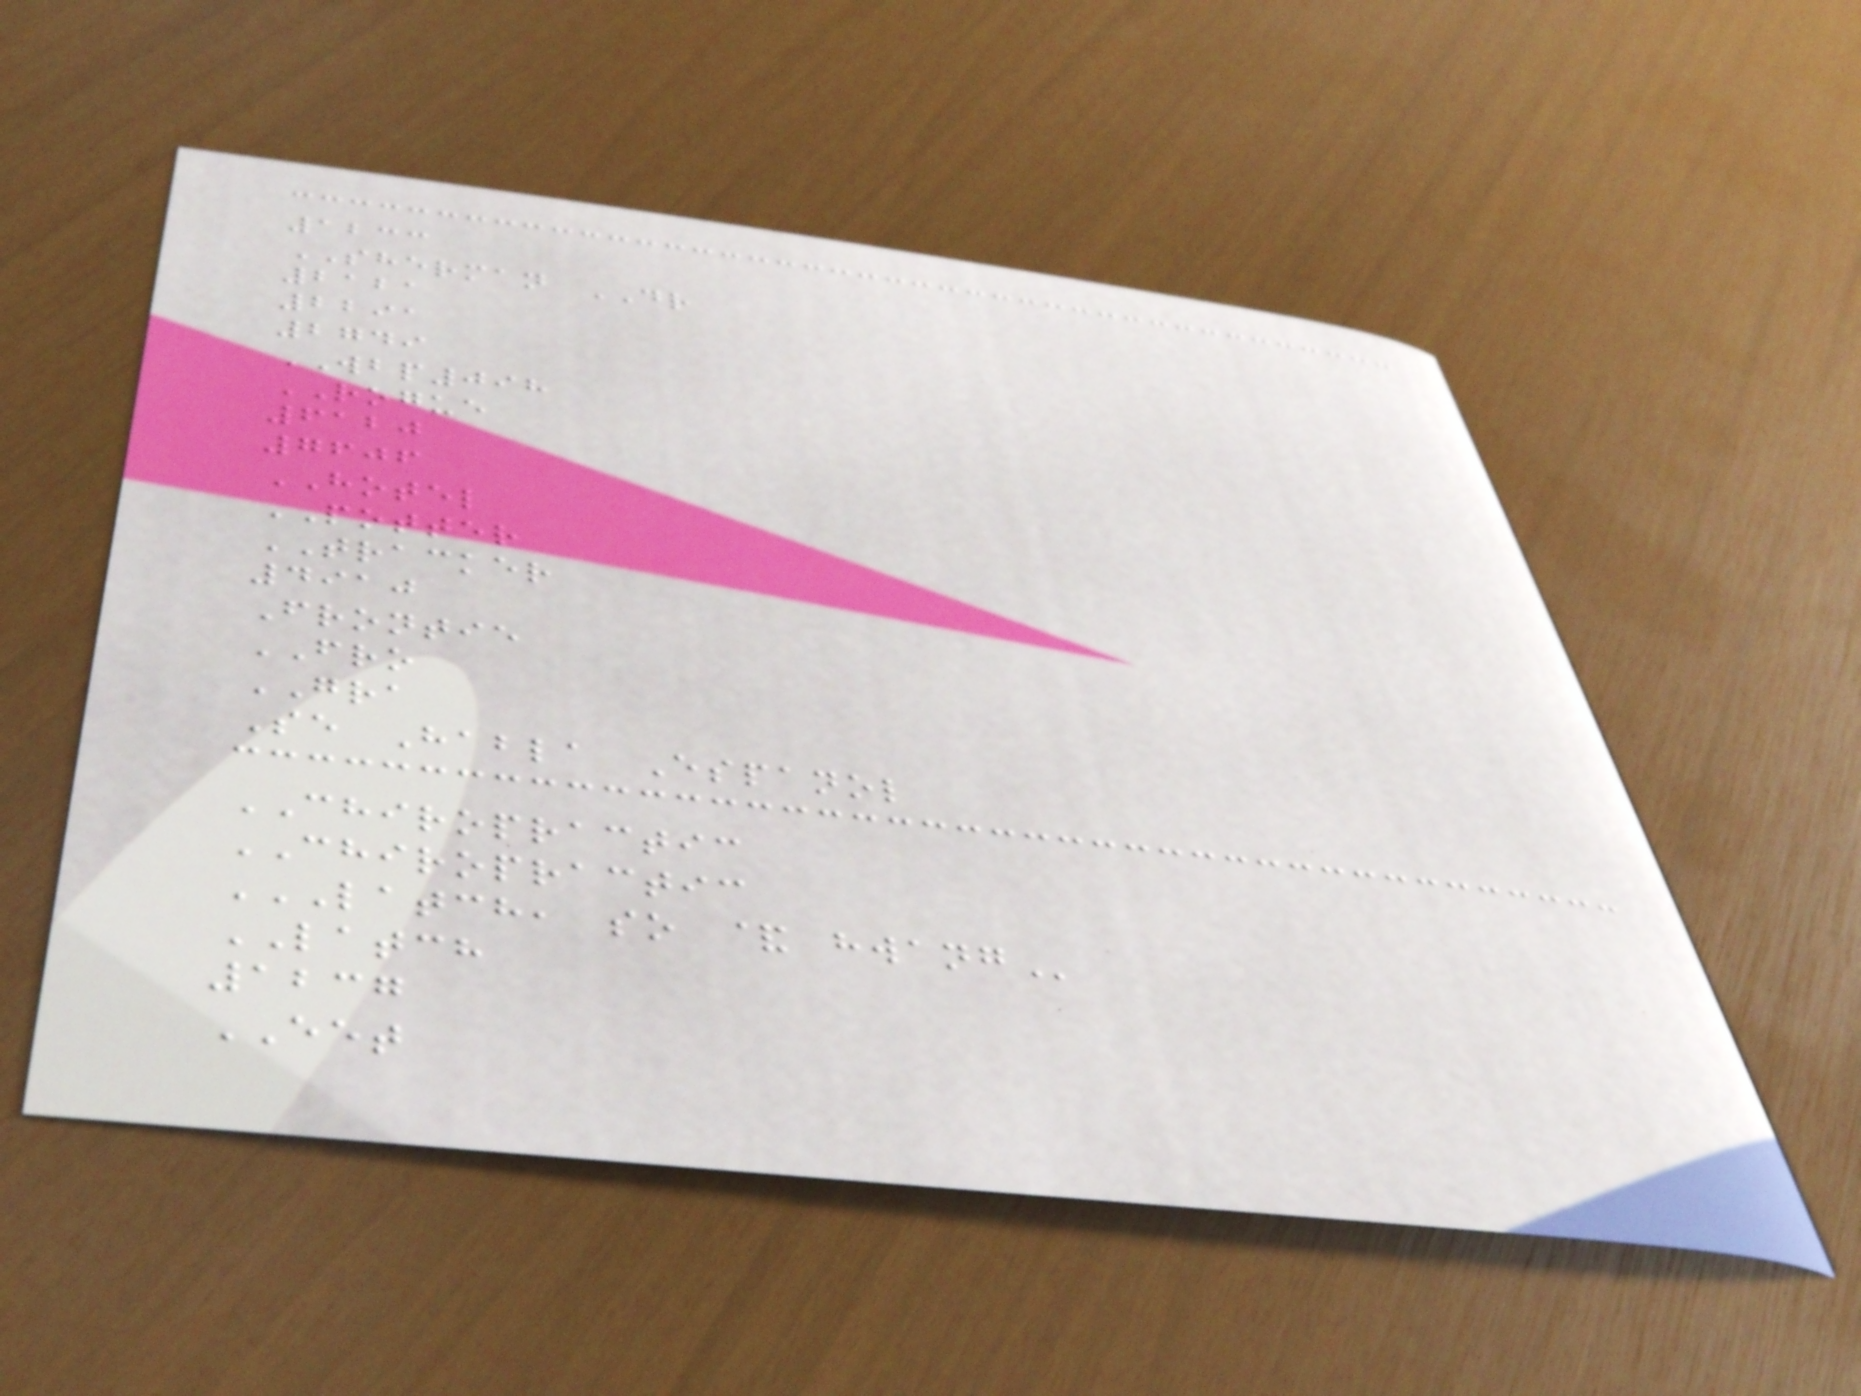1233
SHERMAN DR
2121
2291
2749
WBP098
ROGUE
6120
7606
HOTEL
POTTER
TRACKER
4910
Frontie
FRO
GRA
Se Habla Espanol
CHIROPRACTIC
CHIROPRACTIC
LATCH, SO & HWANG
LATCH
1237
EET
